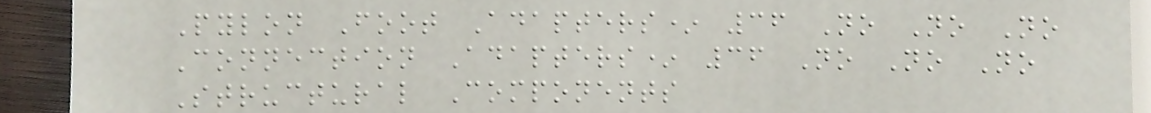Pylon Foot Adapters* 36 No No No
Connection Adapters* 36 No No No
Structural Components
